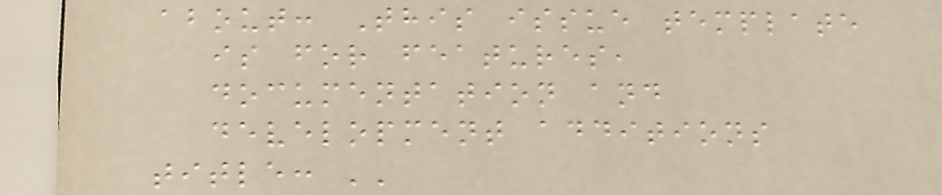about: This issue template
is for features,
documentation and
development additions
title: ''
